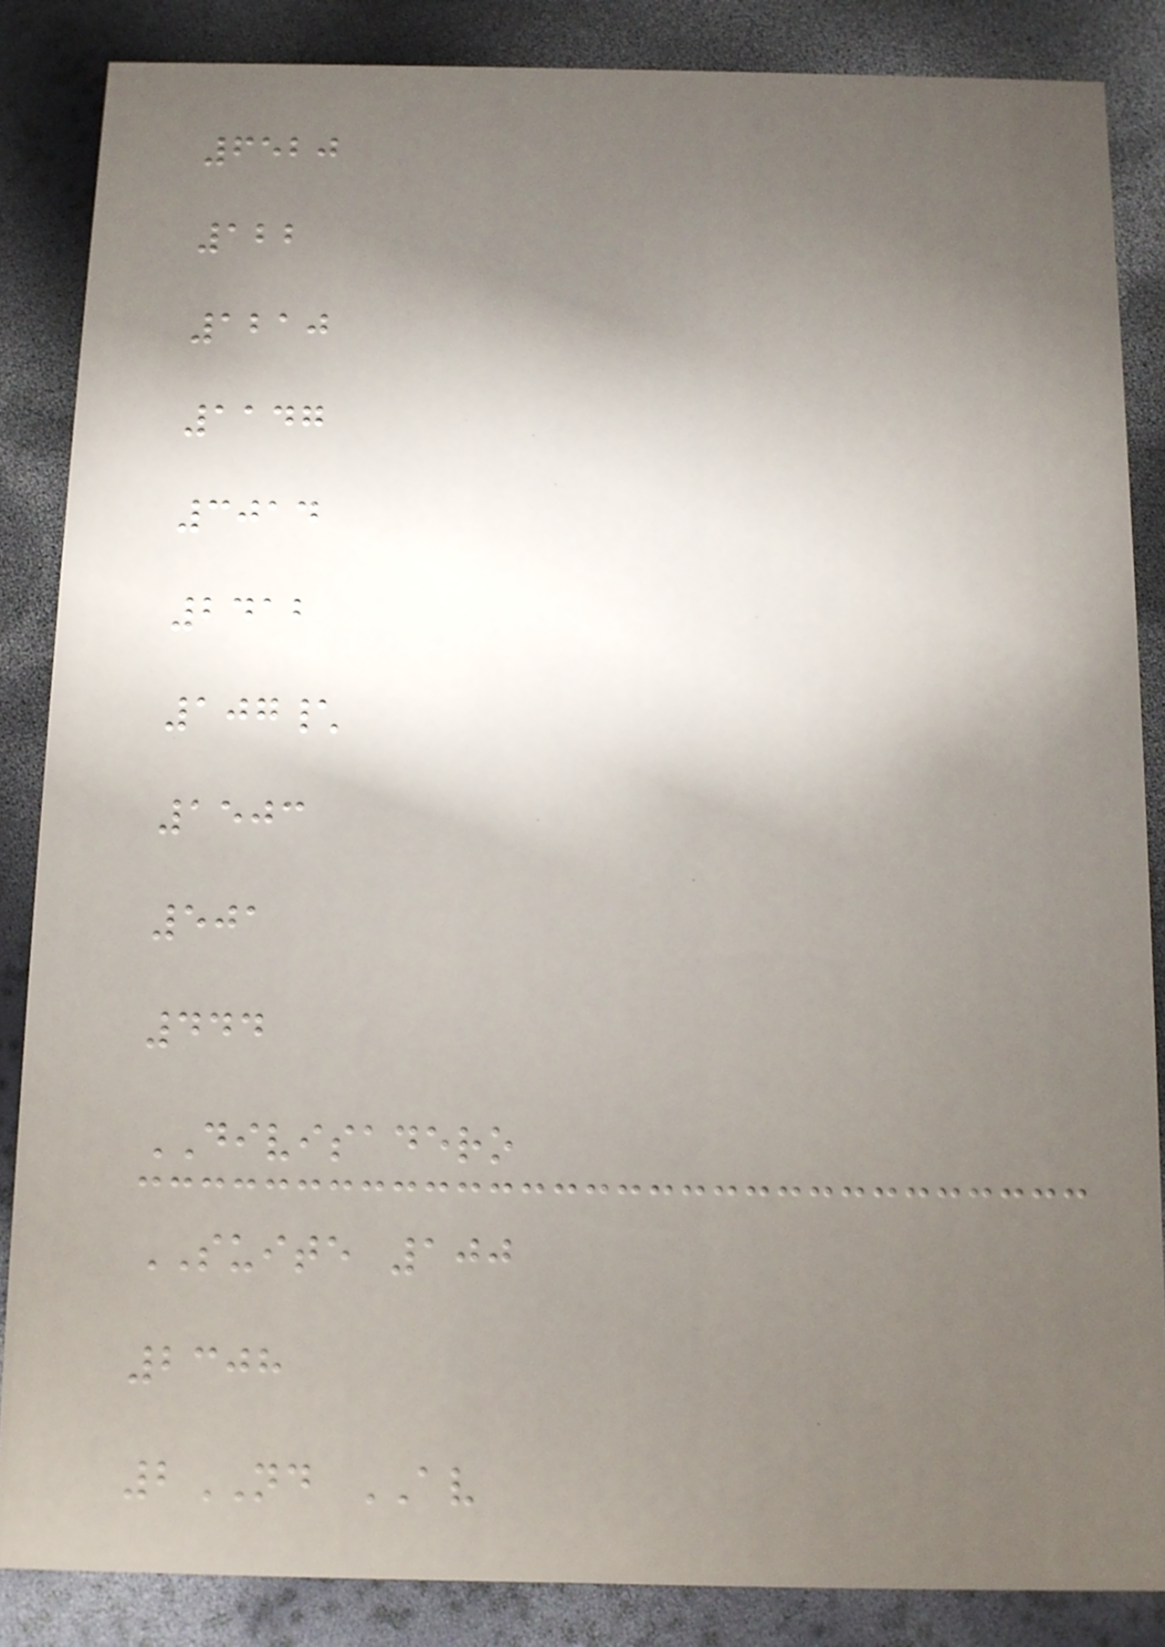6520
122
1210
1147
3014
2412
107\
1503
501
444
DIVISADERO
SUITE 100
2308
2ND AV
